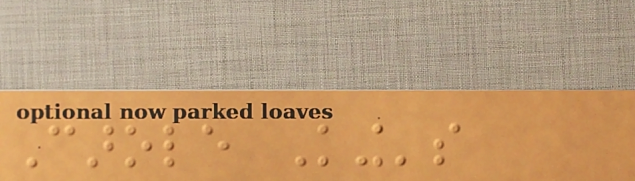Carole King's
